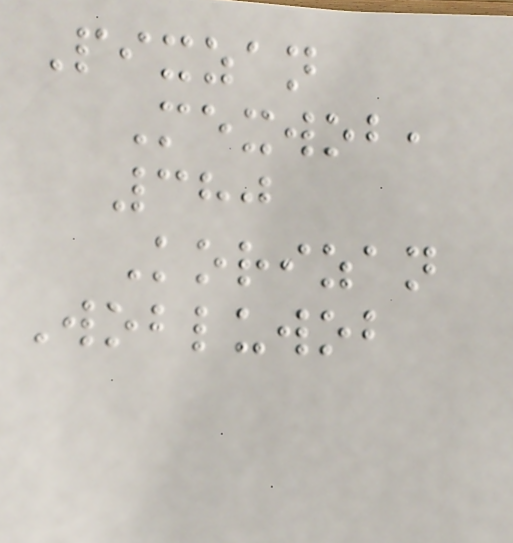Pixzan
Mexwob,
380
Korizan
Wobluwob
